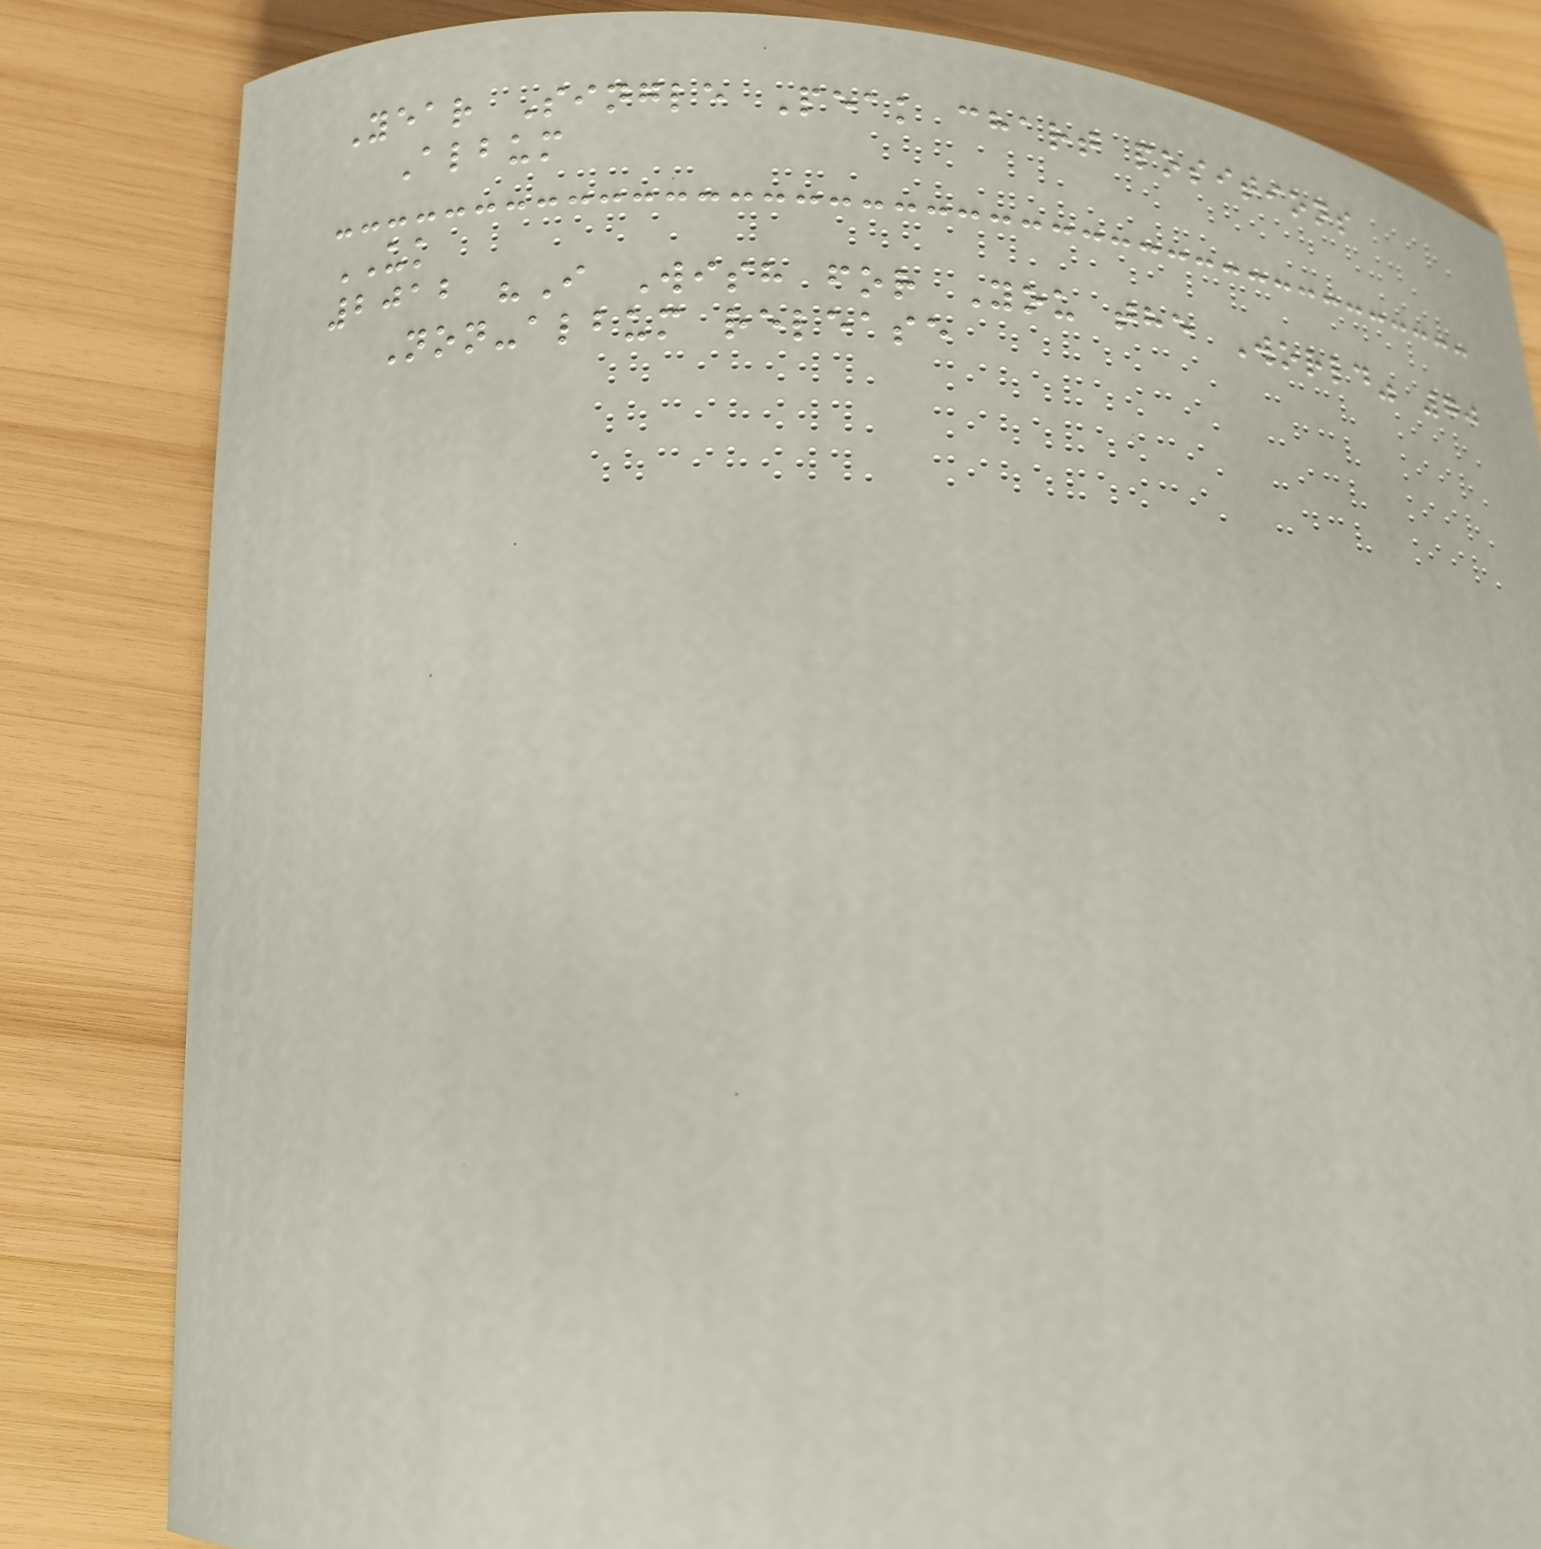Year Single Peak chart positions
Album
UK
2012 "I Wish for You the World" 70
Non-album release
